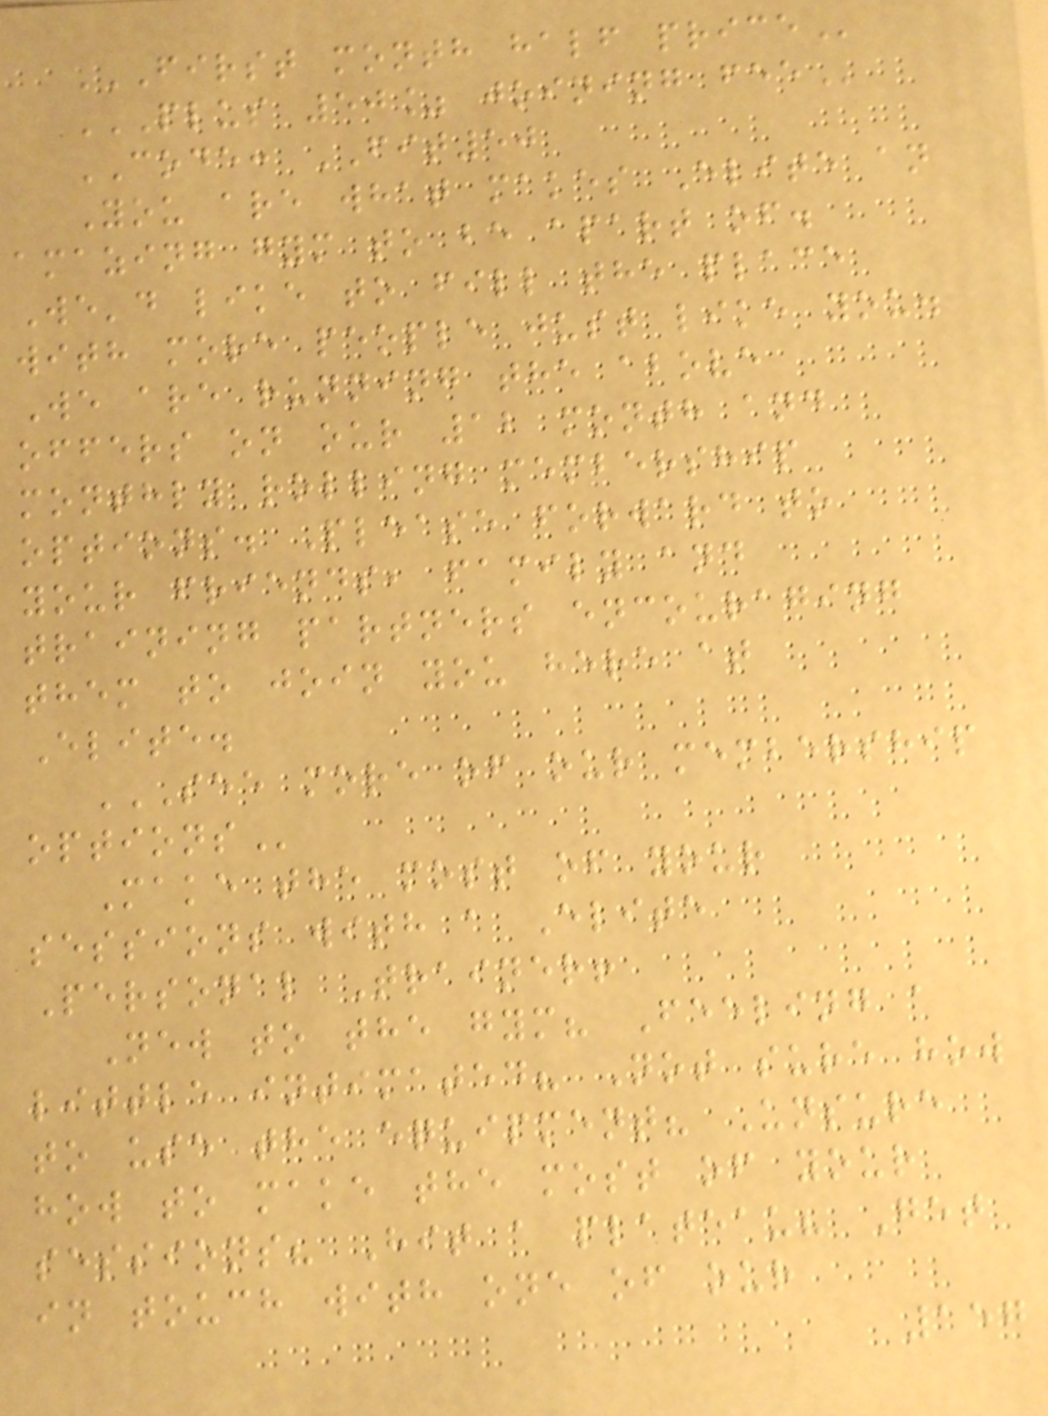FIRST MONTH HALF PRICE
PLUS 50% JOINING FEE
CODE: FIT50
You are what makes Elite an
amazing gym to be apart of.
We'd like to fill the place
with more people just like you.
We are running the above
offers on our 12 month and
monthly rolling membership
options. Please forward to
your friends, family and
training partners encouraging
them to join you here at
Elite.
SEE MORE OF OUR MEMBERSHIP
OPTIONS
Make the most of your
sessions with a Elite
Personal Trainer!
New to the gym? Feeling a
little intimated? Not sure how
to use the equipment? Unsure
how to make the most of your
sessions? Hit a plateau? Get
in touch with one of our
157
